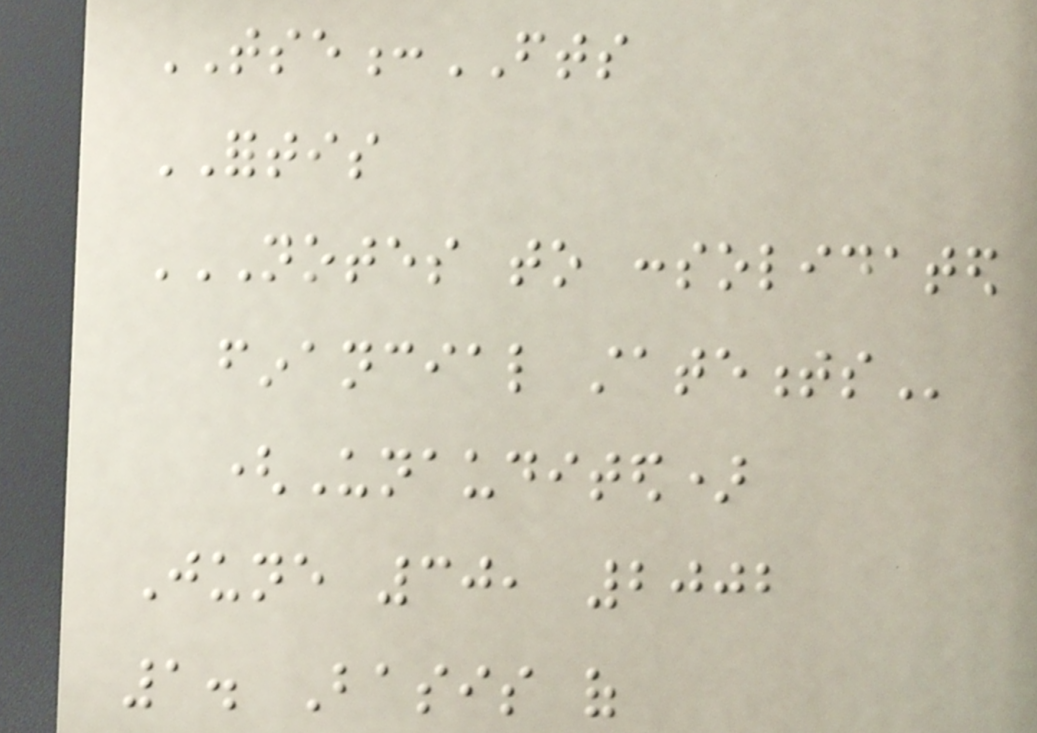TSE:FTS
FORTIS
NOTES TO CONSOLIDATED
FINANCIAL STATEMENTS
(Unaudited)
June 30, 2002
1. Basis of
